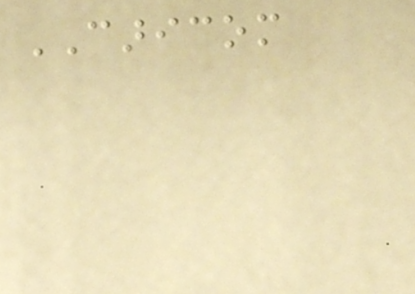CARICOM
